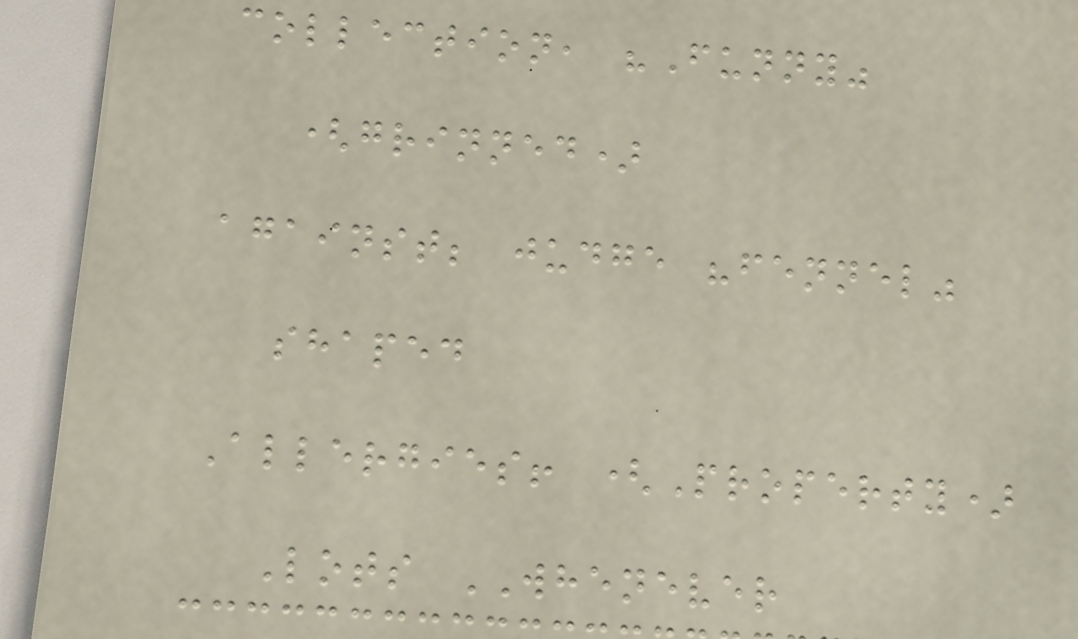collection, "Funny"
(grinned)
against; judge "fennel"
shaped
Allergies! (Property)
Lots WHENEVER
